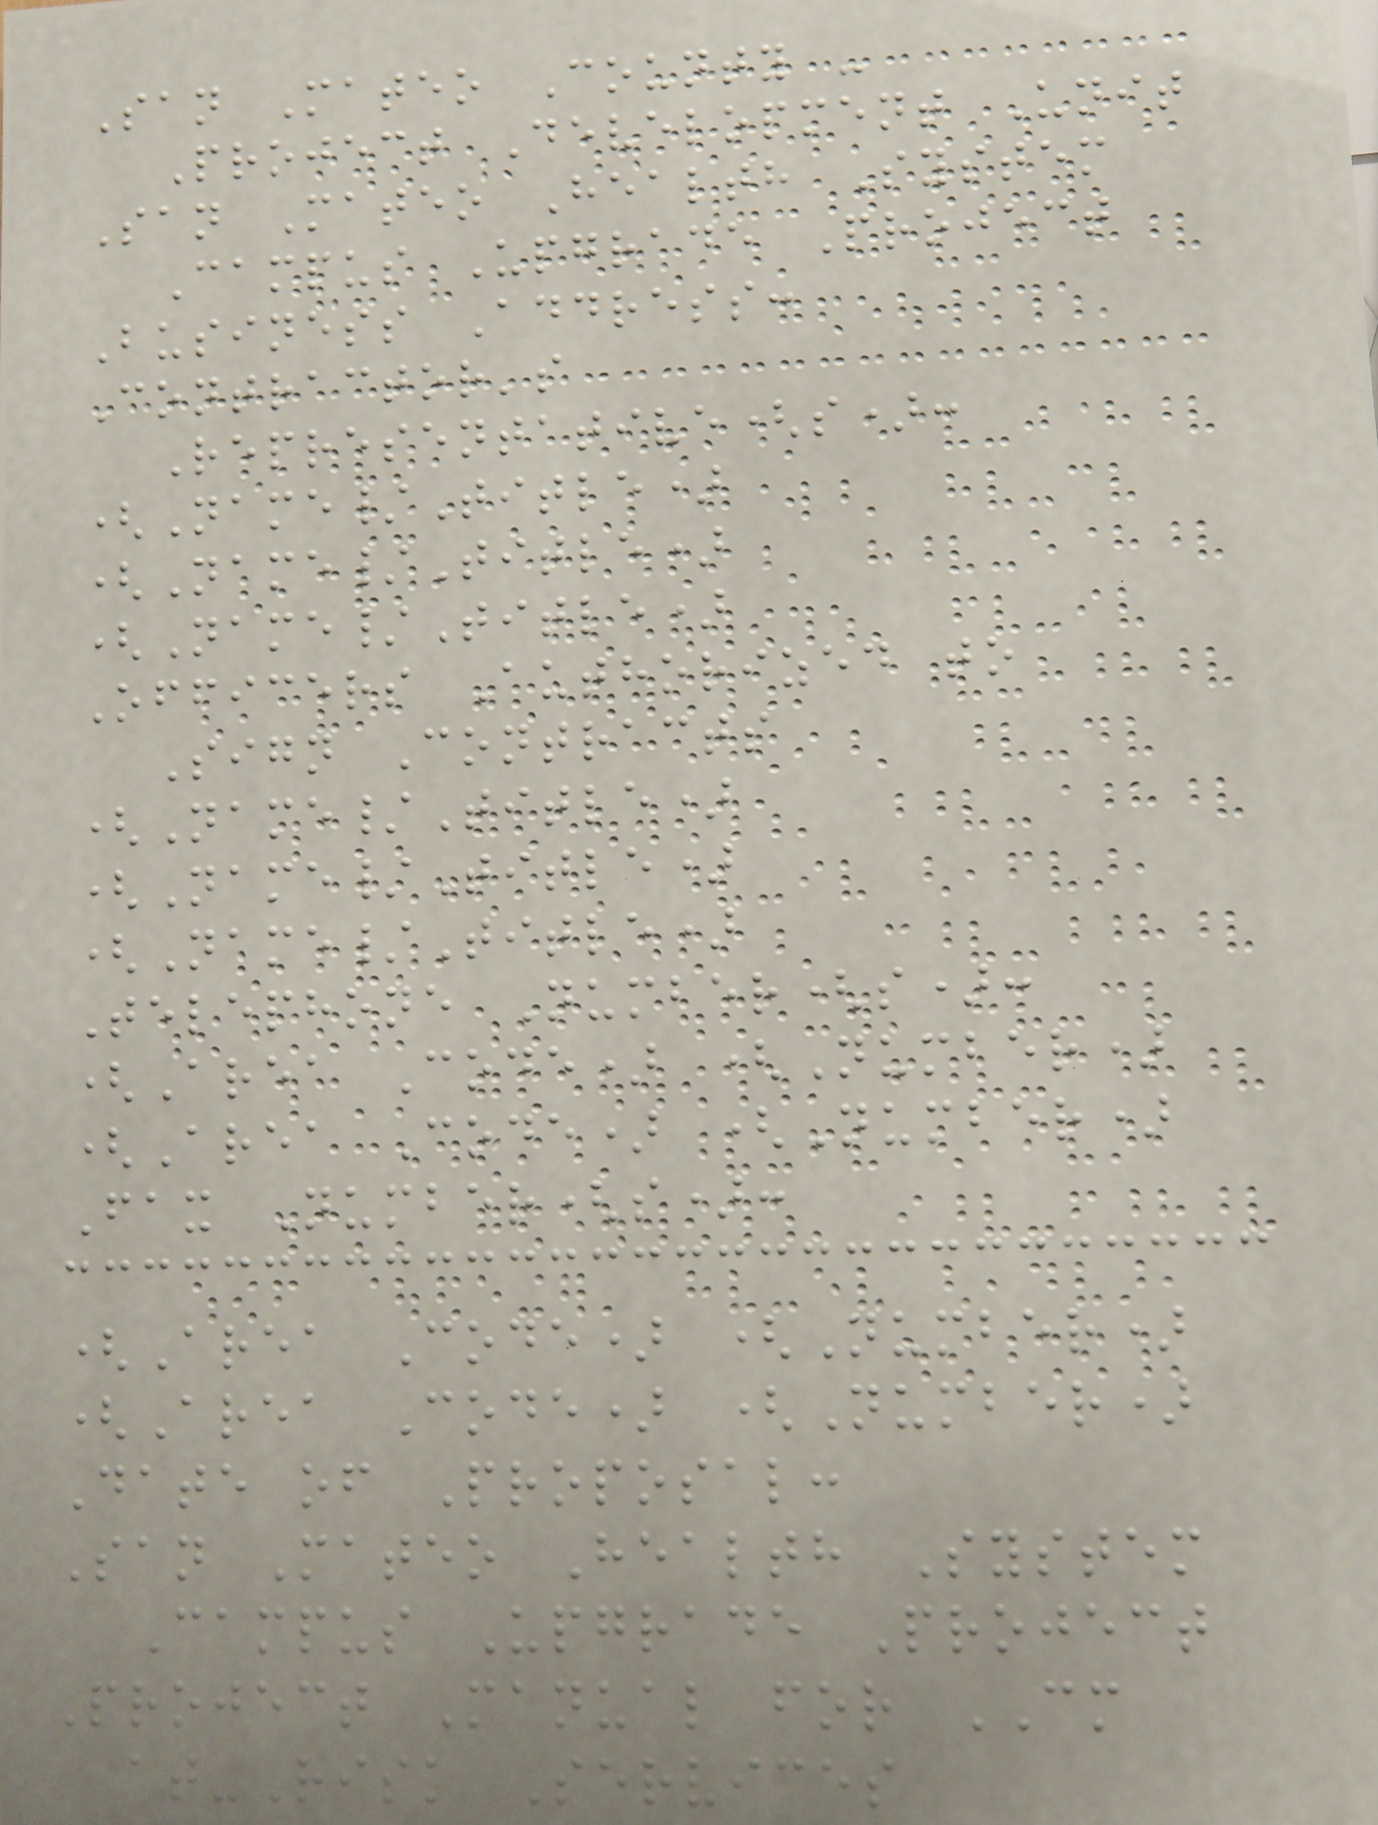San Mateo County -
Project Development Unit
San Mateo Health System
Campus Upgrade Project
Business Address:
Contractor's
Representative(s):
(Name/Title)
(Name/Title)
(Name/Title)
Officers Authorized to
Sign Contracts
(Name/Title)
(Name/Title)
(Name/Title)
Telephone Number(s):
(Area Code) (Number)
(Area Code) (Number)
Fax Number(s):
(Area Code) (Number)
(Area Code) (Number)
Date of Proposal:
San Mateo Health System
Campus Upgrade Project
Project Manual for CM
at-Risk Services
